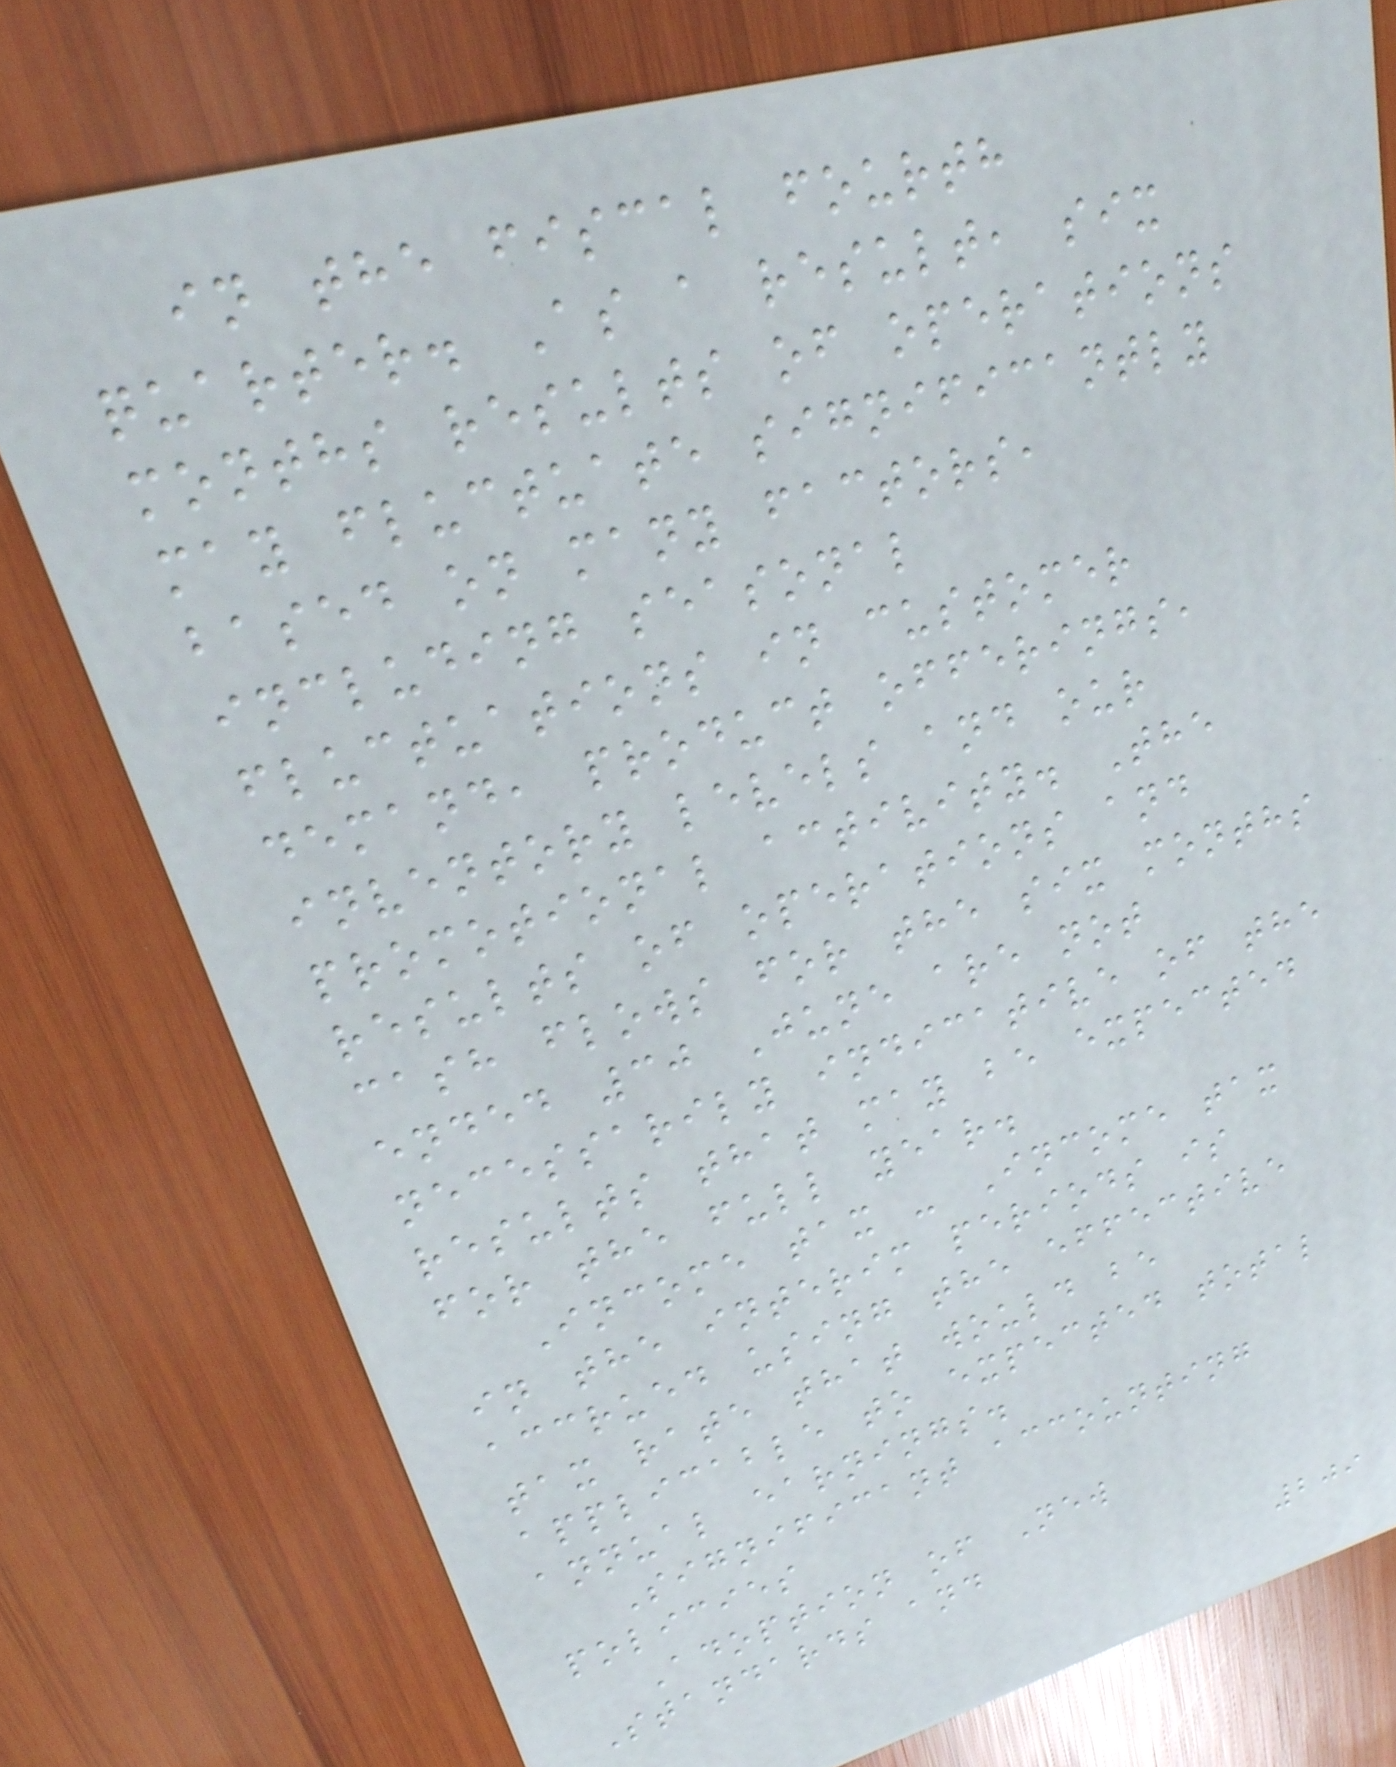in the fiscal fourth
quarter. As a result, six
months results of operations
may fluctuate significantly
based on many factors,
including seasonal
fluctuations in customer
demand, product offerings,
inventory levels and our
promotional activity. The
results of operations and
cash flows for the six months
ended 30 June are not
necessarily indicative of the
results that may be expected
for the full year.
Income tax - Income tax
in the interim periods is
accrued using the effective
tax rate that would be
applicable to expected total
annual earnings.
Significant accounting
policies
Adoption of New
Standards and
209
